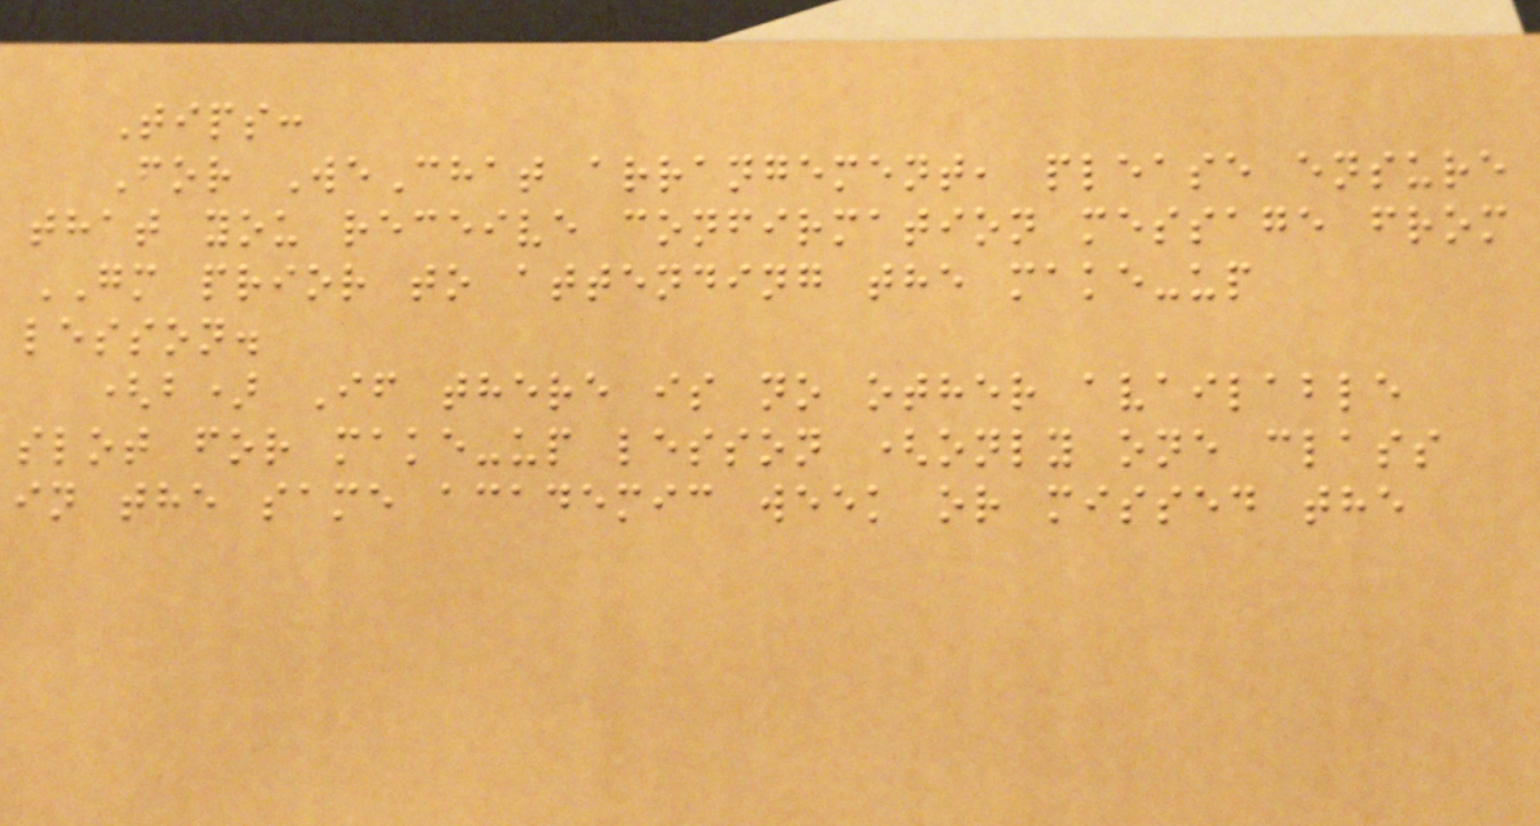Tips:
For WeChat arrangement, please ensure
that you receive confirmation message from
GM prior to attending the make-up
lesson.
(b) If there is no other available
slot for make-up lesson (only one class
in the same academic week or missed the
